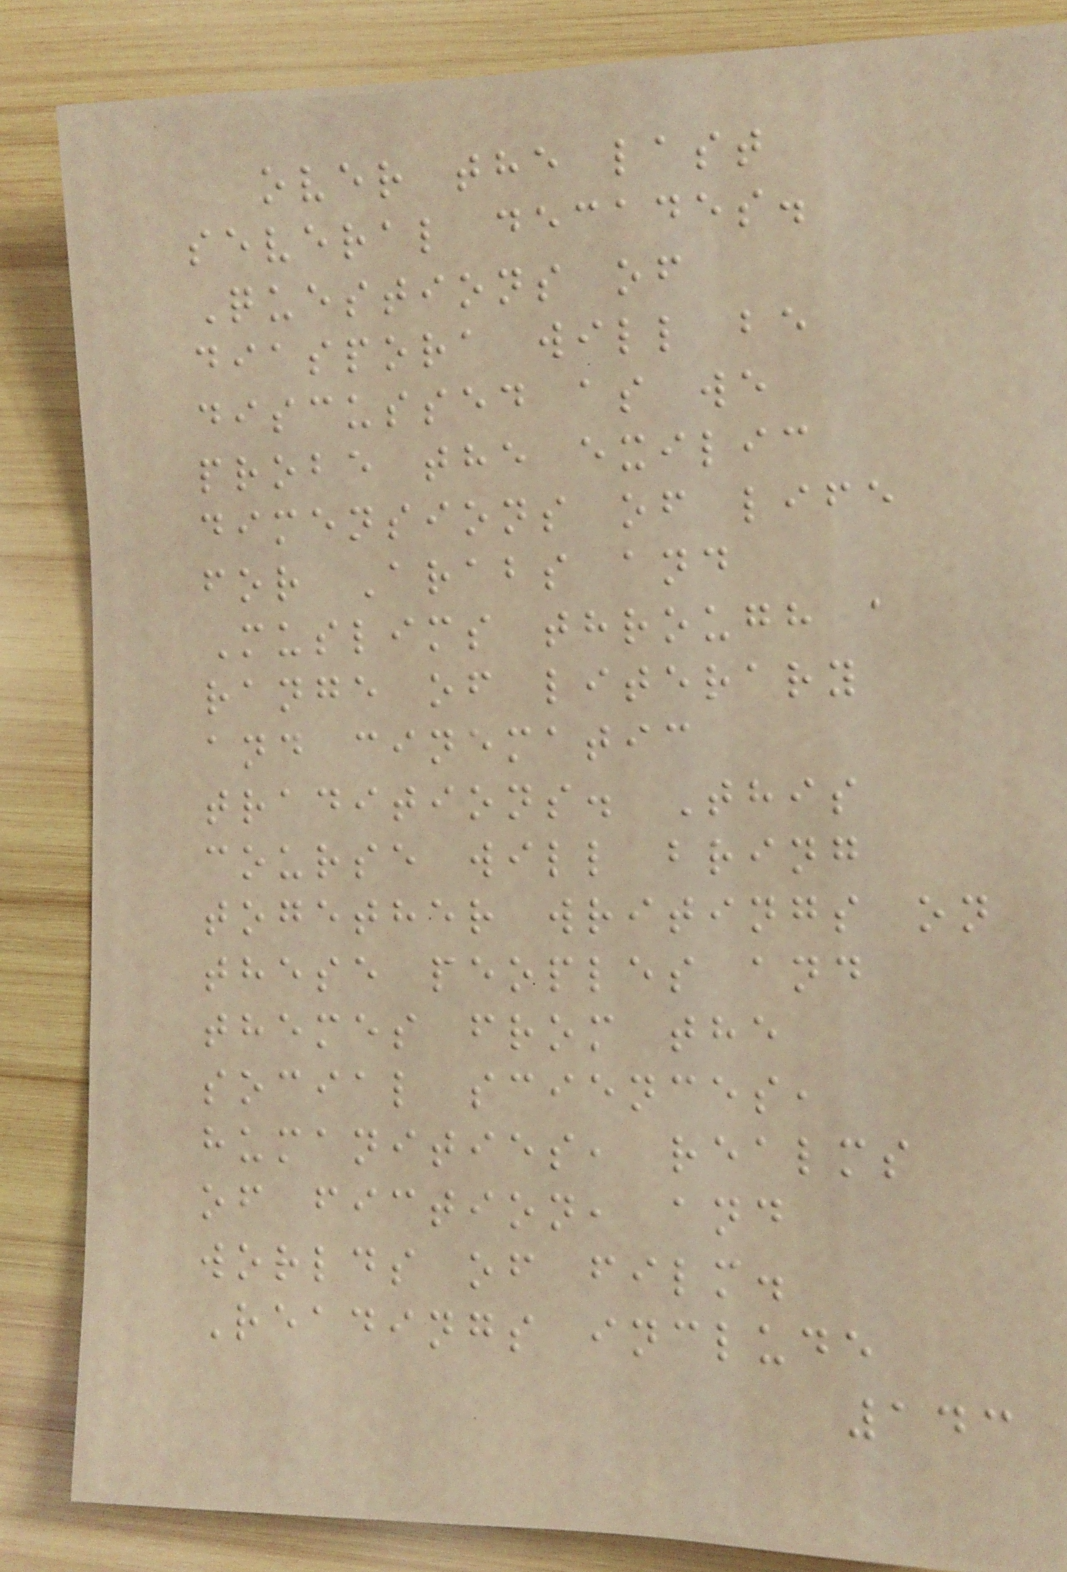over the last
several decades.
Questions of
diaspora will be
discussed as we
probe the exilic
dimensions of life
for Arabs and
Muslims through a
range of literary
and cinematic
traditions. This
course will bring
together writings on
these peoples and
themes from the
social sciences,
humanities, realms
of fiction, and
worlds of film.
Readings include
143
